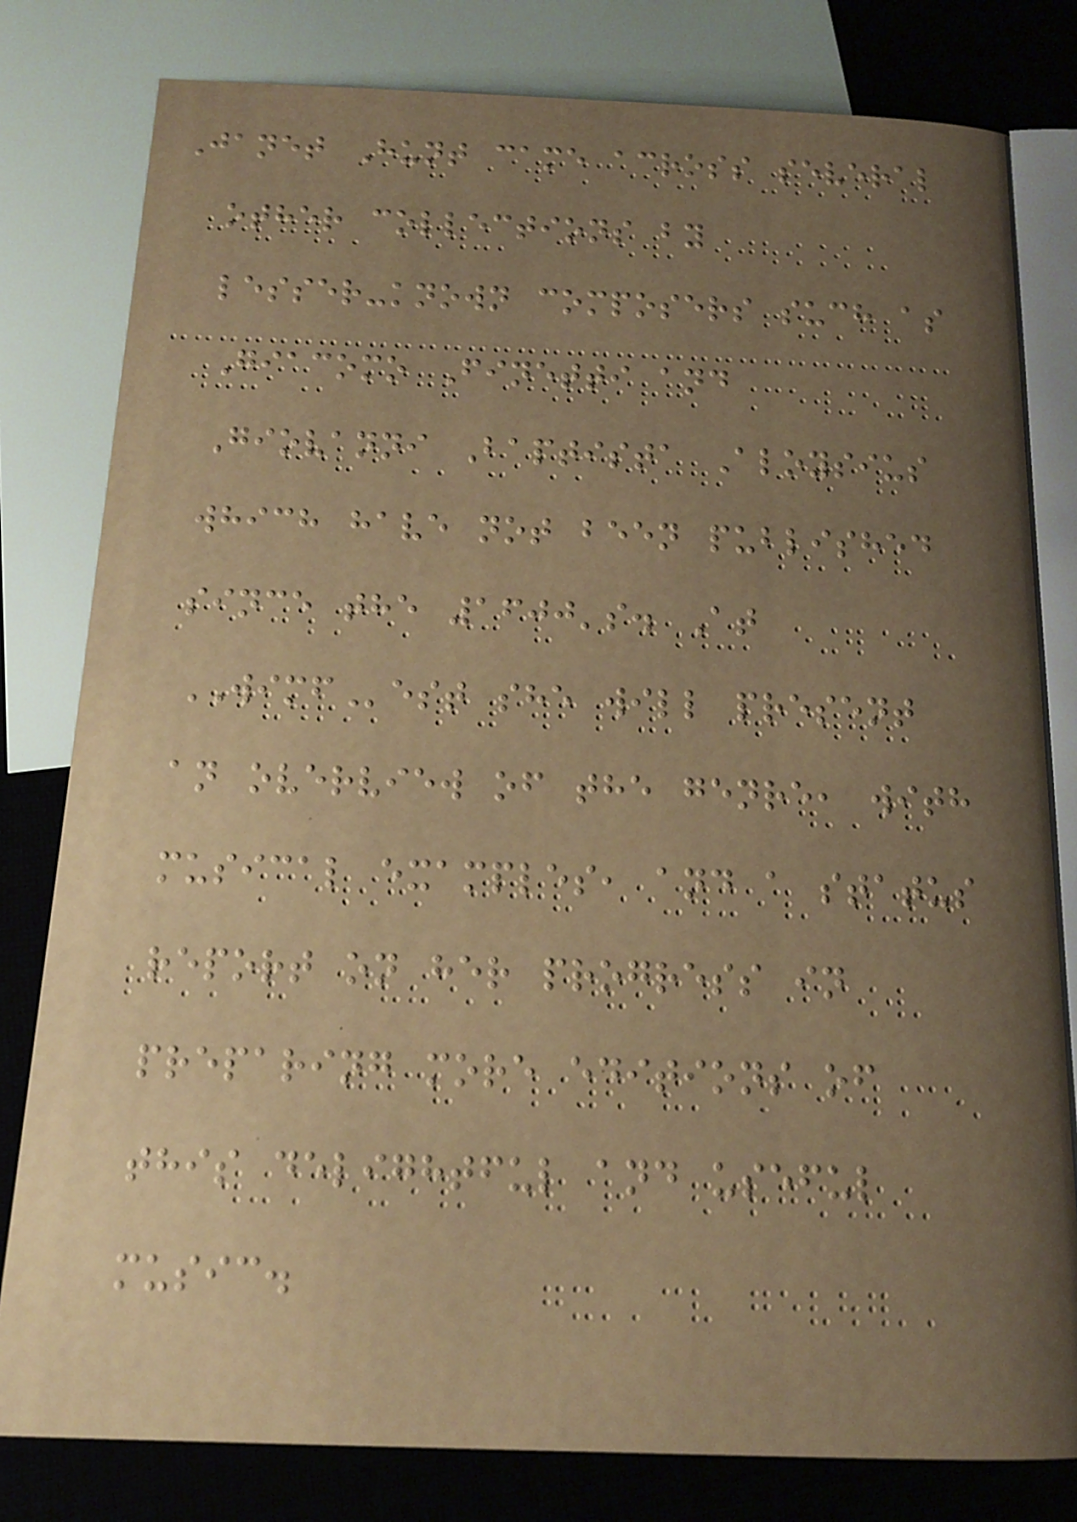Janet Hunt came across several
other collections by
lesser-known composers such as
Giacomo Finetti and
Giovanni Baptista Aloysius
which have not been published
since the 1600's. At
WIMFest she will present
an overview of the genre, with
musical examples, and a status
report on her progress in
preparing more editions of
this delightful and useful
music.
